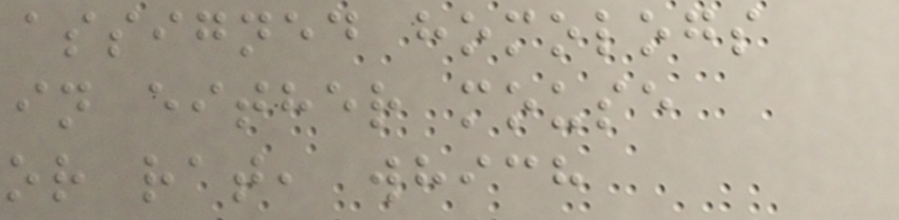assigned homologs
in either mouse
or rat, which
